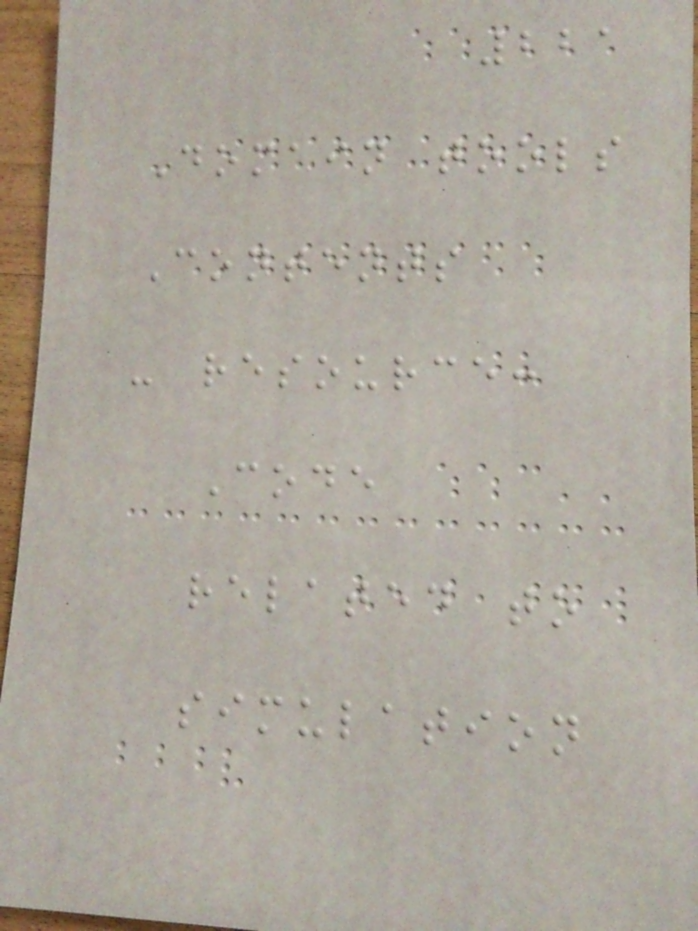221
Domain tools
Contents
- resource:
Code
related to
simulation
